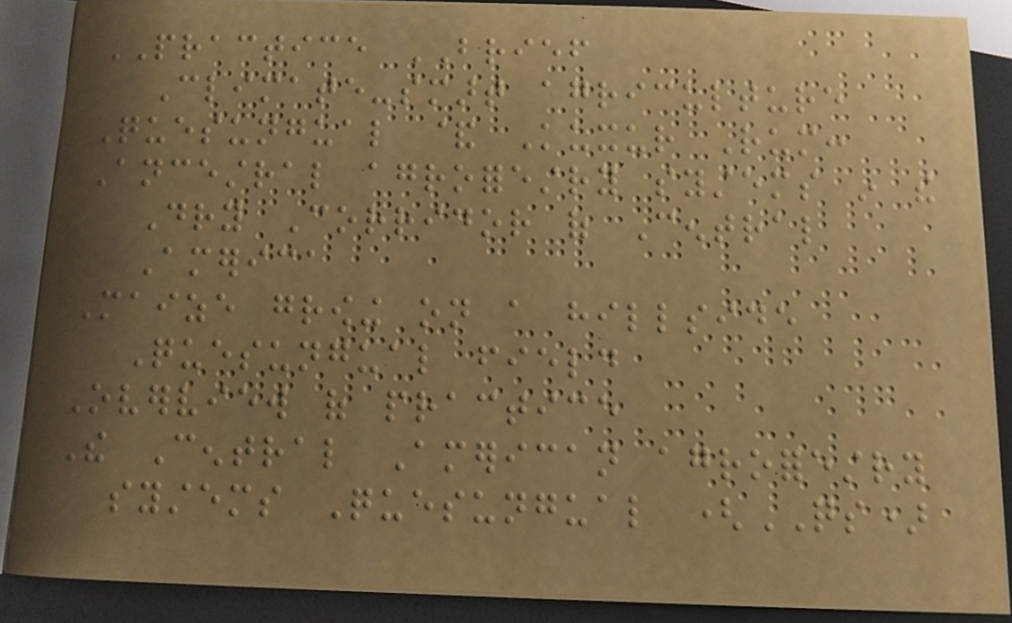PRACTICE BRIEF
Climate-smart agriculture
Quesungual & Kuxur Rum:
Ancestral agroforestry systems in the
Dry Corridor of Central
America
Maize growing on a hillside
Quesungual field
Overview of practice
The Central American agroforestry
systems Quesungual (QS)
